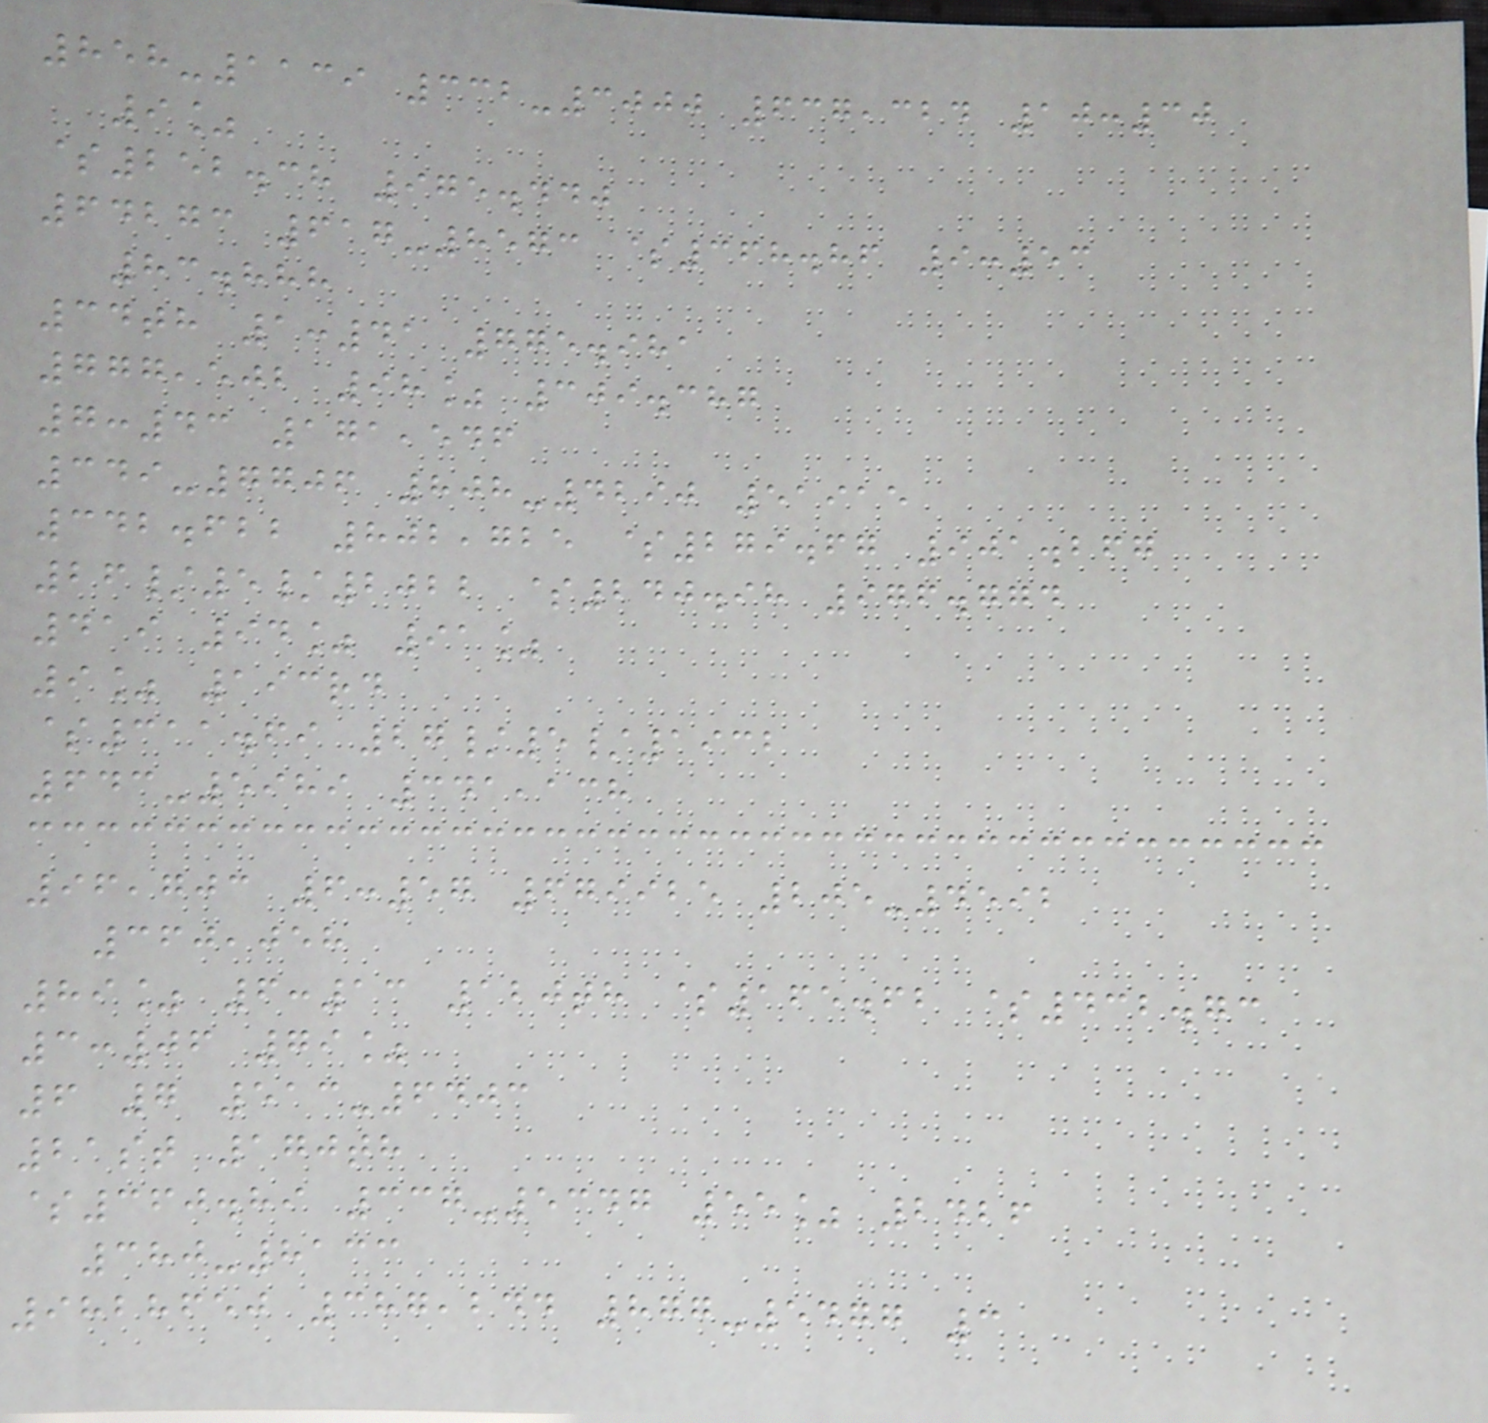858-1139 332-3000 637,324 10:30
9%
$252.38 975.440
64273 617-8573 $368.86 9:53
83.888
34th 1:41 775.981
777,502 98% 309.387
7:43 171,546
349-7706 808-4290 51915
342.622 802,725 $279.67 901.267
26/5/2022 $240.98 976.774
419 94% 91%
9% 193rd
$311.69 27/5/1932
643-5989 341,138
96,703 6:57 679925 205-4592
360,058
89% 6:13 120th $165.62 $432.73
3:06 79%
6 7 513-6403
21st 170th
$360.89 337-5347 55% 2426
380-8133
9828650 387,244 877-5477 3
